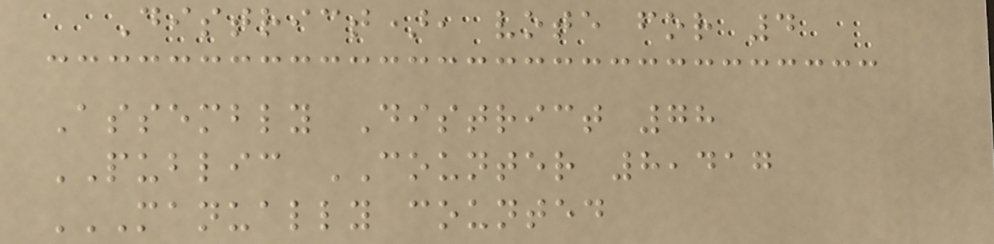District), vote for 4
Assembly District 78
PUBLIC COUNTER 8,417
MANUALLY COUNTED
